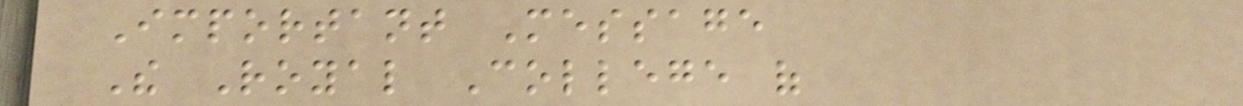Important Message
The Royal College of
